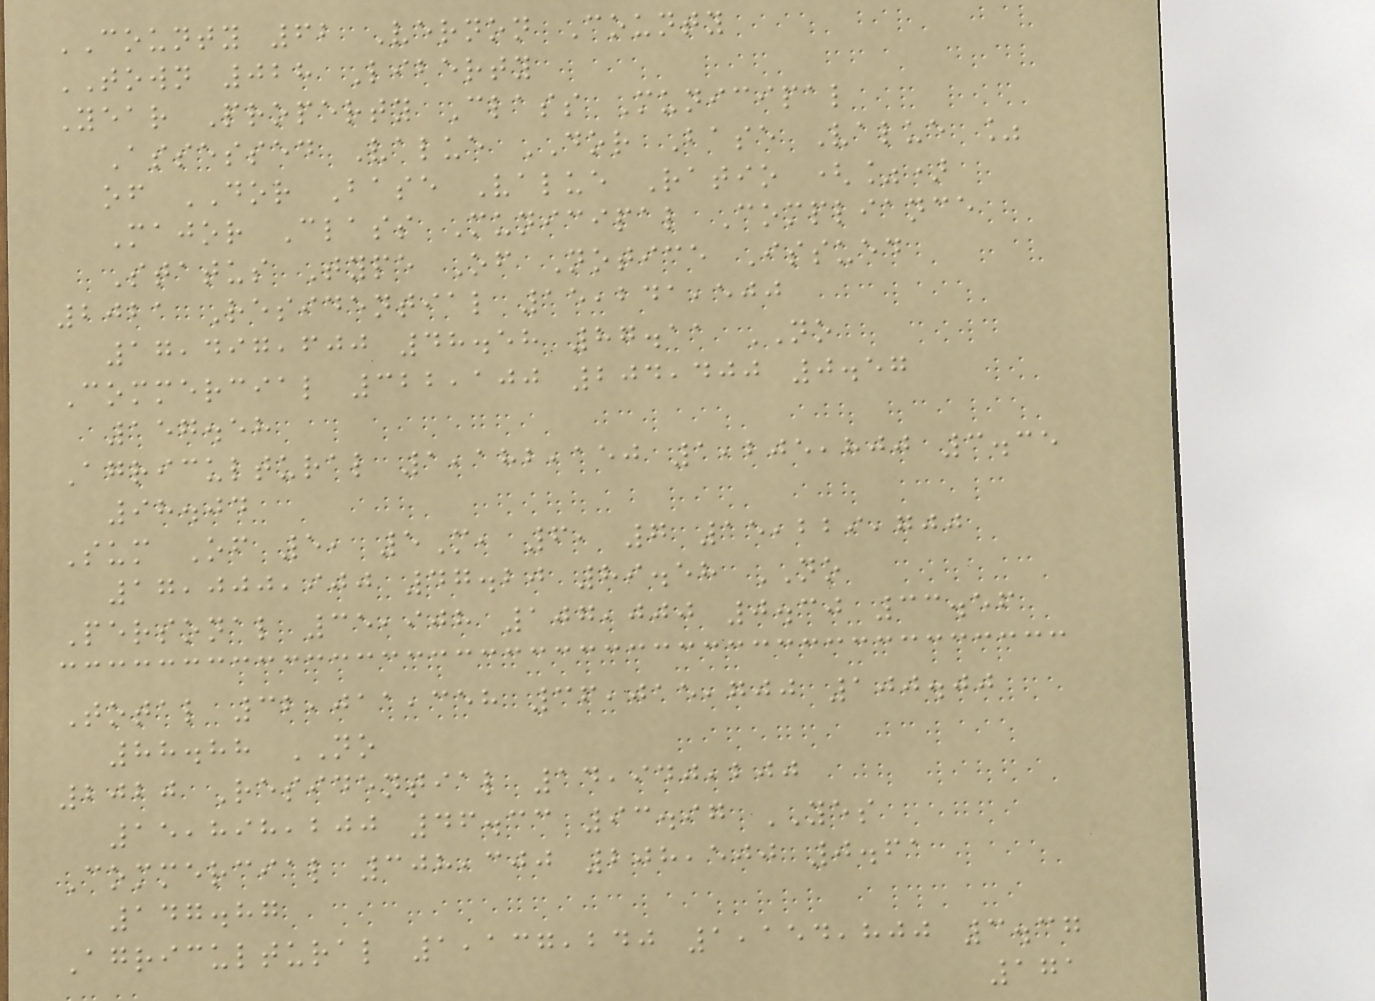COUNTY 62 Vernon County
TOWN 028 Liberty
Year Property Class Municipal
Assessed Value DOR Base Value %
of DOR Base Value Ratio (%)
Major Class Municipal Compliance
Status Type Of Notice Issued
2021 Residential 15,241,500
17,497,600 48.58 87.11 NO
Commercial 322,100 204,400 0.57
157.58
Agricultural 1,182,150 1,205,800 3.35
98.04
Sum Of 5, 5M, 6, 7 15,229,700
17,000,900 47.20 89.58 NO
Personal 35,908 107,000 0.30 33.56
Total 32,011,358 36,015,700 100.00
88.88 NO
2020 Residential 14,940,200
15,898,200 46.33 93.97 YES
Commercial 308,300 208,500 0.61
147.87
Agricultural 1,137,240 1,154,800 3.37
171
